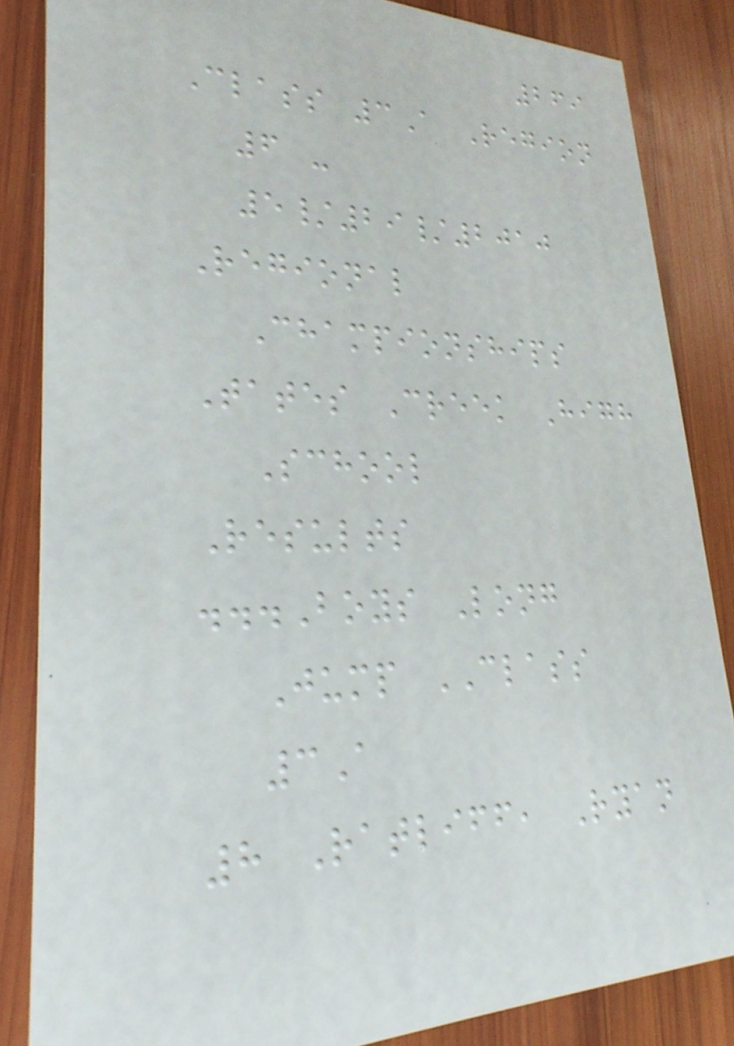269
Class 3A Region
6 -
5/29/2010
Regional
Championships
Tates Creek High
School
Results
...Boys Long
Jump CLASS
3A
8 Ratliff, Ryan
